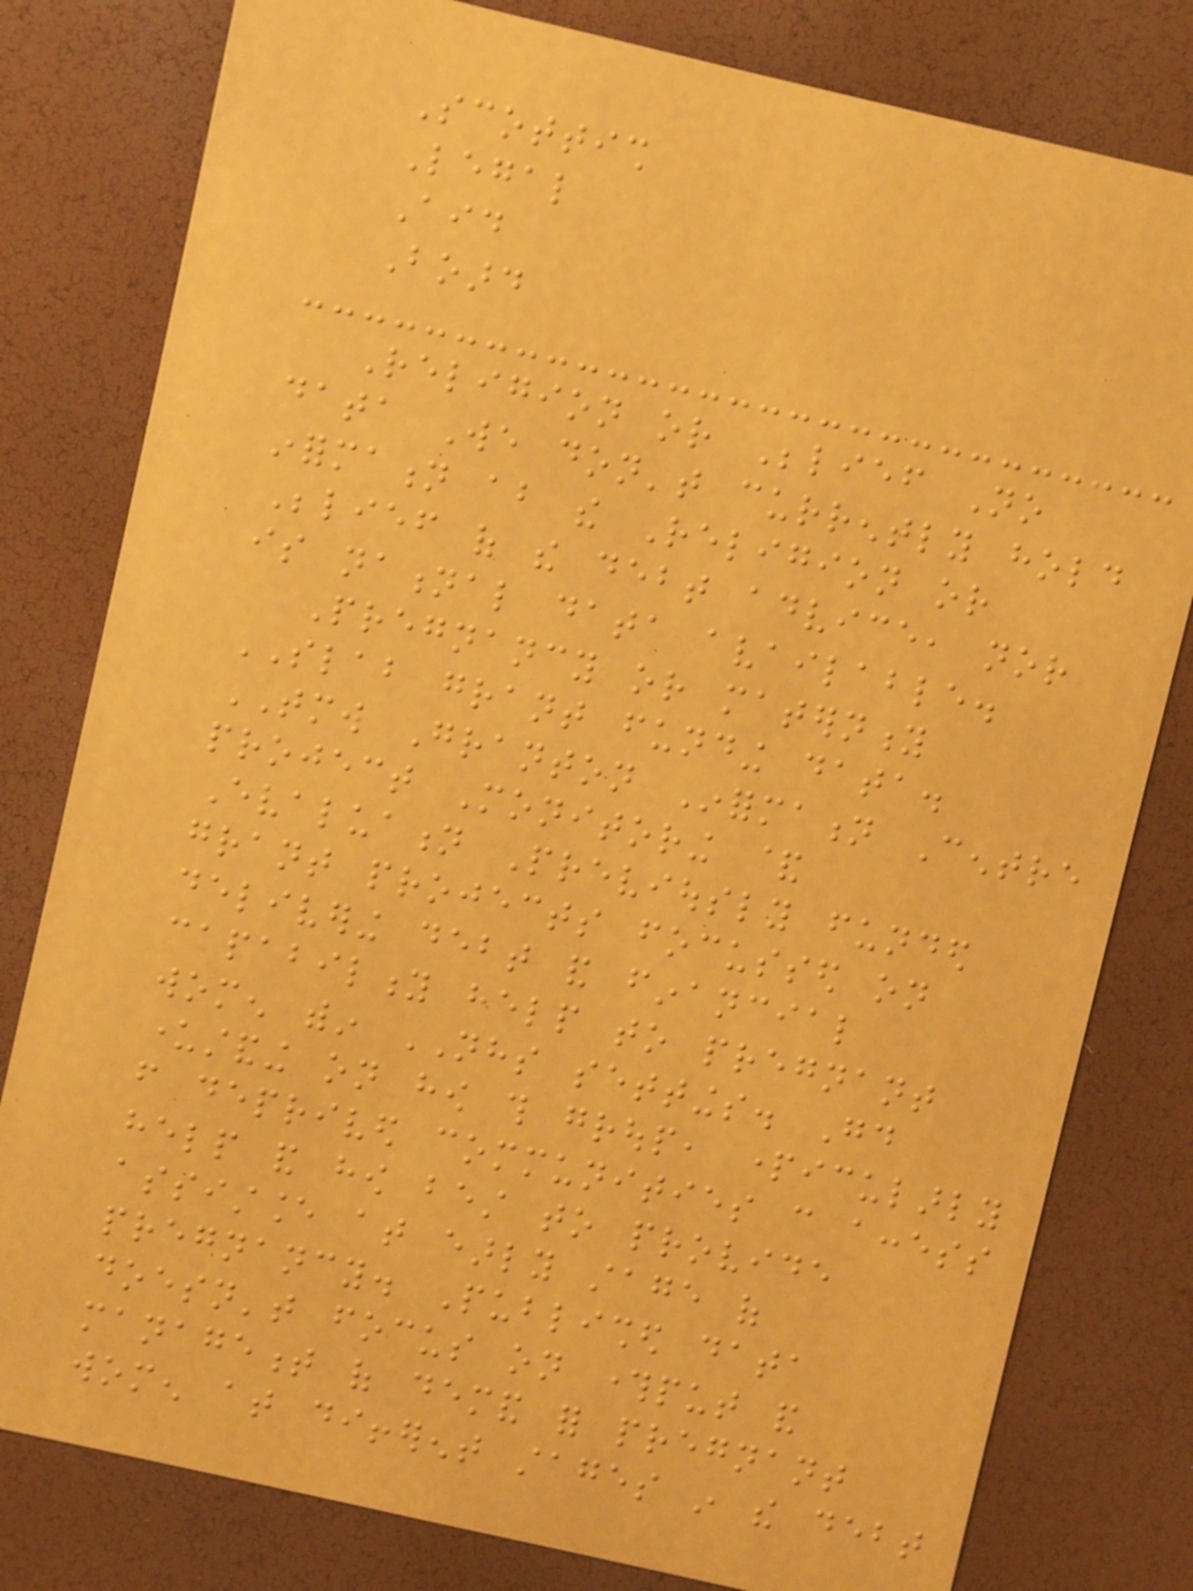Scottish
Legal
Aid
Board
Religion or Belief No
data We don't currently hold
information about the Religion or
Belief of the debt advice, nor
is national data available.
Pregnancy or maternity
SLAB grant funding data.
TMW Granton Information Centre
project Monitoring &
Evaluation Previously funded
grant projects focussed on
delivering debt and financial
capability help to pregnant
women within NHS settings. Good
understanding on how this group, particularly
from deprived communities can access
help and how best to provide
assistance at early stage of
pregnancy. Published data
doesn't focus on throughput and
management of demand for pregnant
women at different stages in the debt
